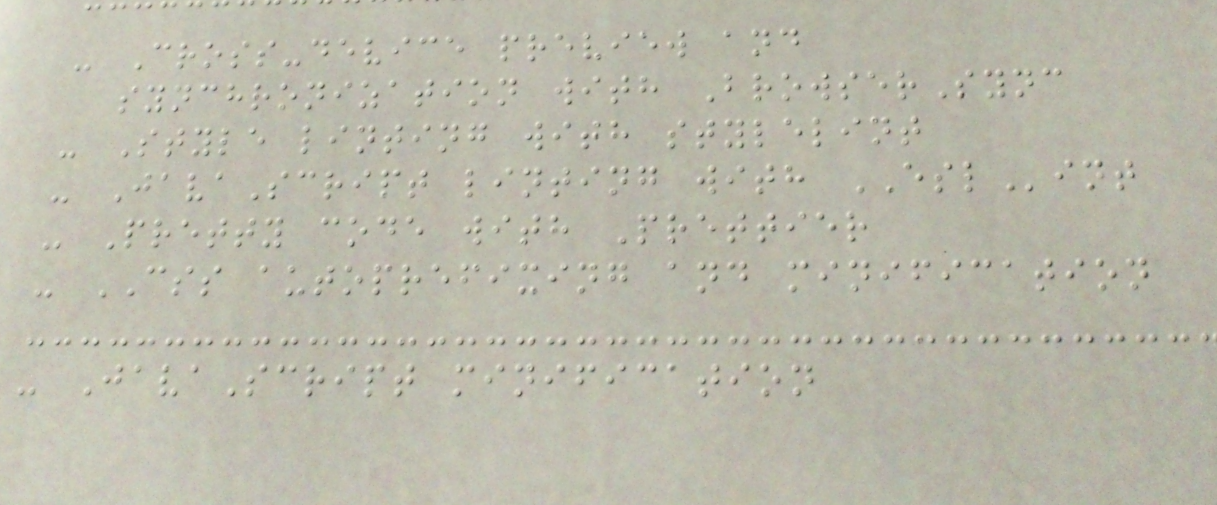- Cross-device preview and
synchronization with BrowserSync
- Style linting with stylelint
- JavaScript linting with ESLint
- Pretty code with Prettier
- CSS autoprefixing and minification
- JavaScript minification
